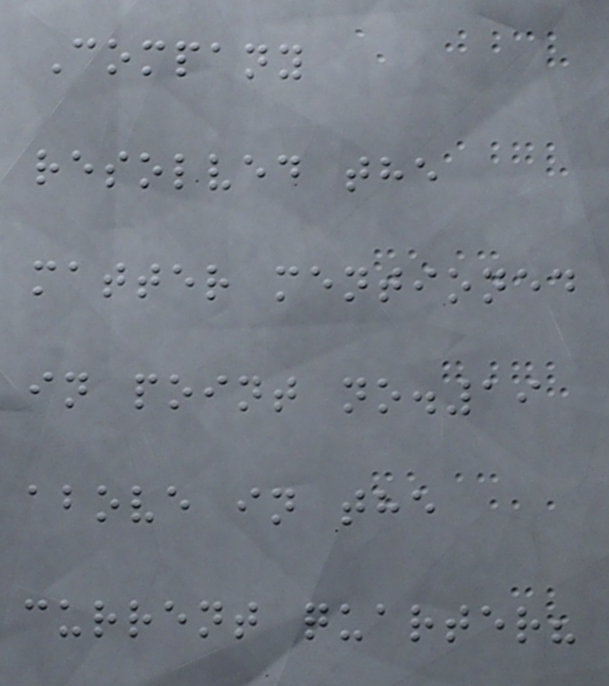Company
resolved the
matter mentioned
in point no.19
above in the
current quarter?
